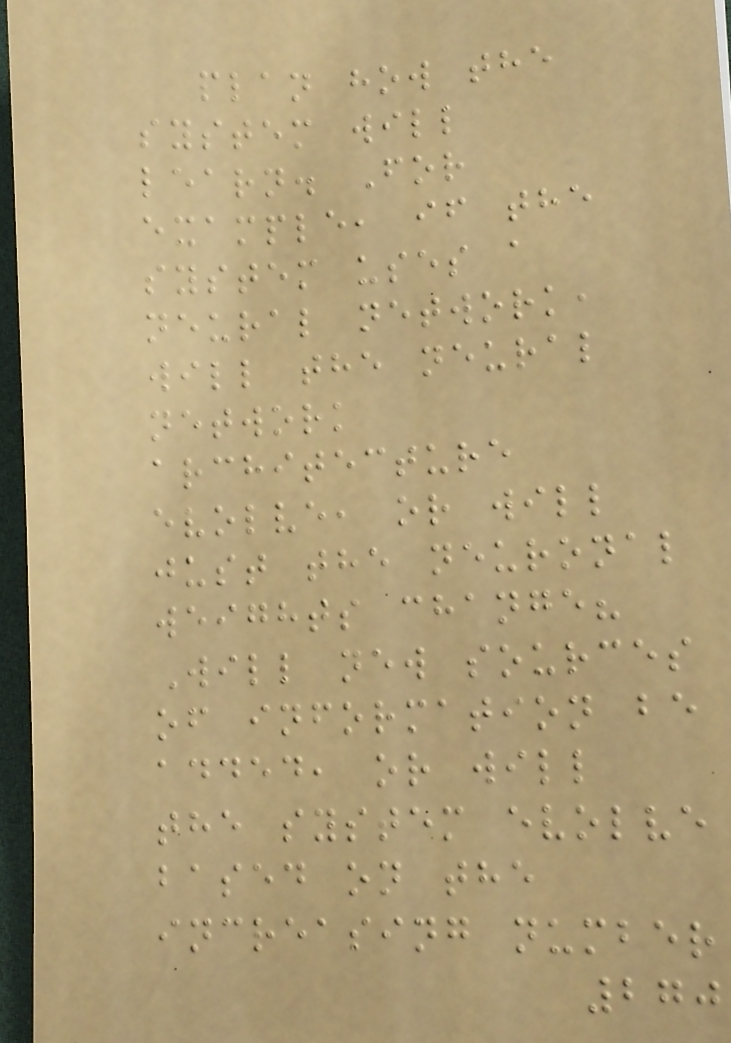plan how the
system will
learn. For
example, if the
system uses a
neural network,
will the neural
network
architecture
evolve, or will
just the neuronal
weights change?
Will new sources
of information be
added, or will
the system evolve
based on the
increasing number
270
